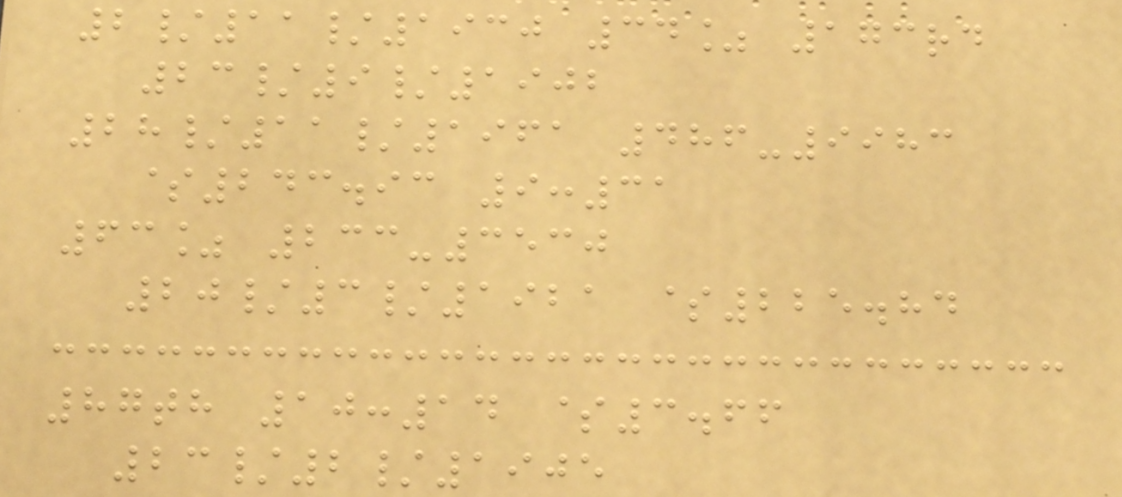2/11/1930 34% 173rd
23/9/1902
28/11/1961 486-9983
$243.93 9:31
63% 233-3530
20/3/1921 $225.84
87th 10:14 $3.66
23/2/1905
